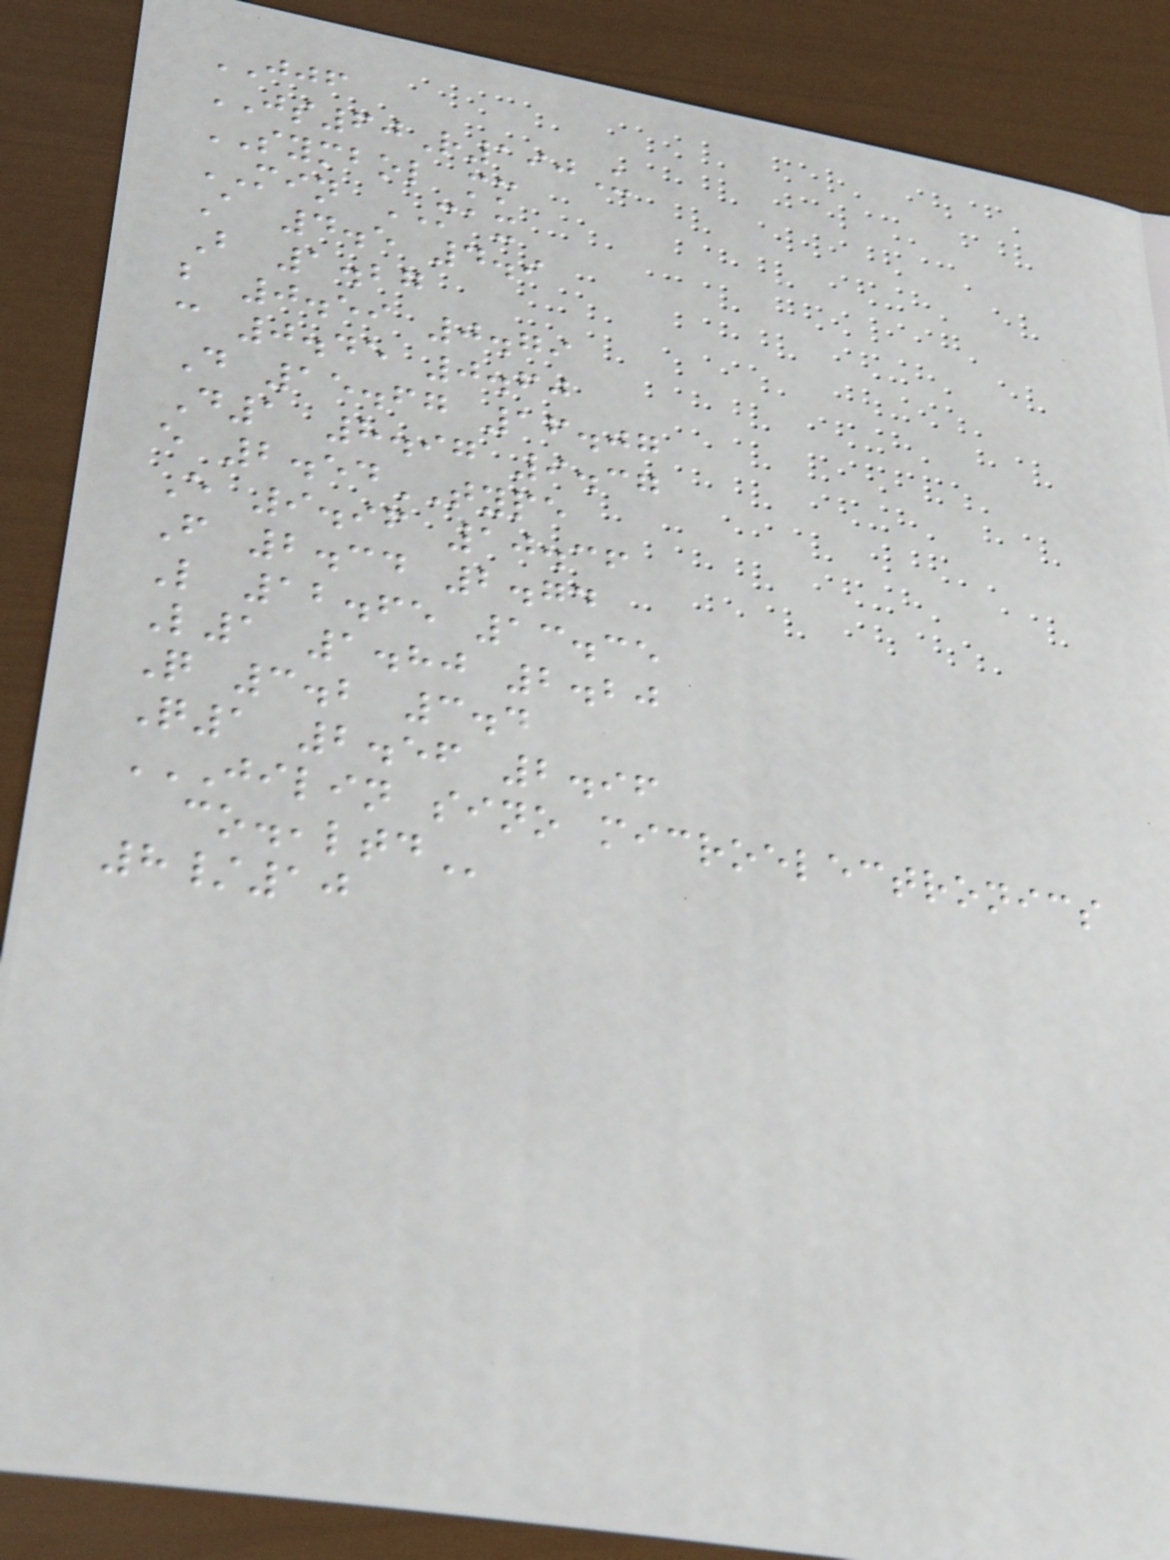JJF
JS60R190U
SYMBOL mm
MIN MAX
A 4.5 4.9
B 1.27
b 0.59 0.79
c 0.45 0.60
D 15.67 16.07
D1 8.97 9.37
e 2.54TYPE
E 9.96 10.36
F 2.34 2.74
L 12.65 13.35
L1 1.80 2.20
Q 3.2 3.4
Q1 2.56 2.96
JILIN SINO MICROELECTRONICS
CO.,LTD
8/10
